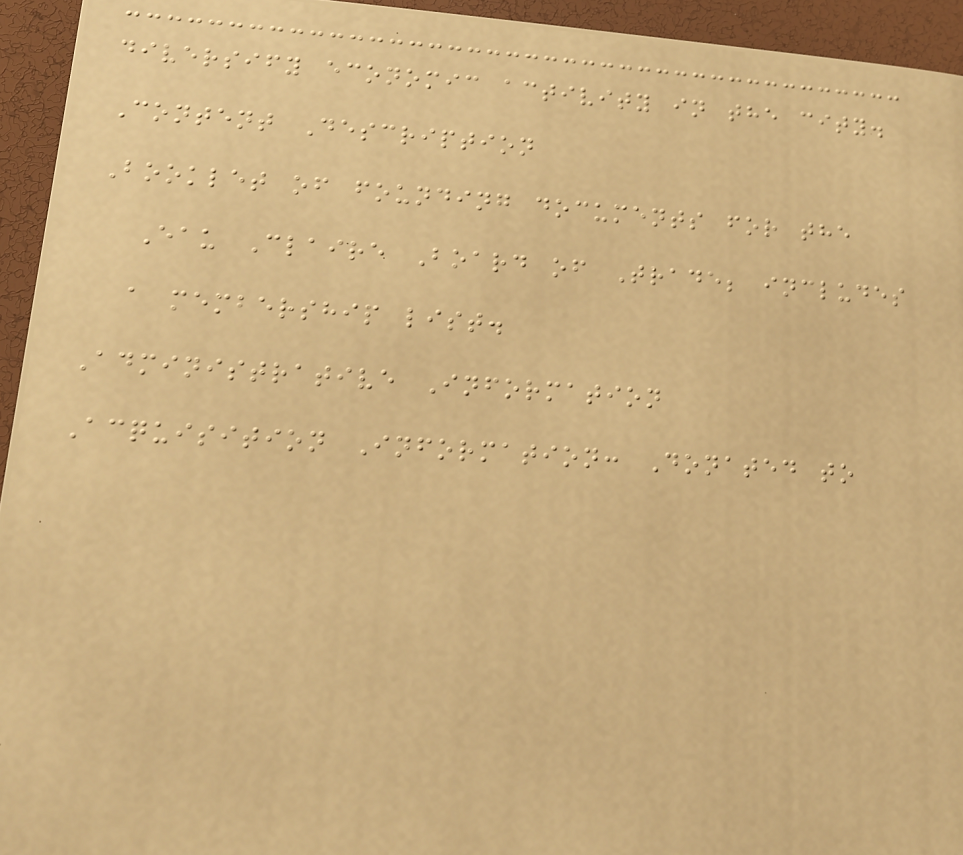diversify economic activity in the city.
Content Description
Booklet of founding documents for the
Eau Claire Board of Trade; includes
a membership list.
Administrative Information
Acquisition Information: Donated to
